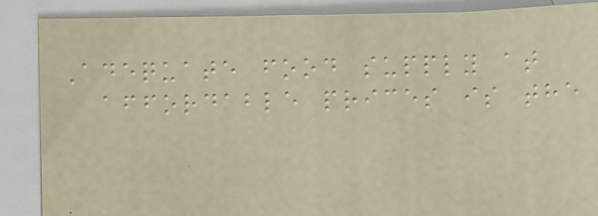Adequate food supply at
affordable prices is the
